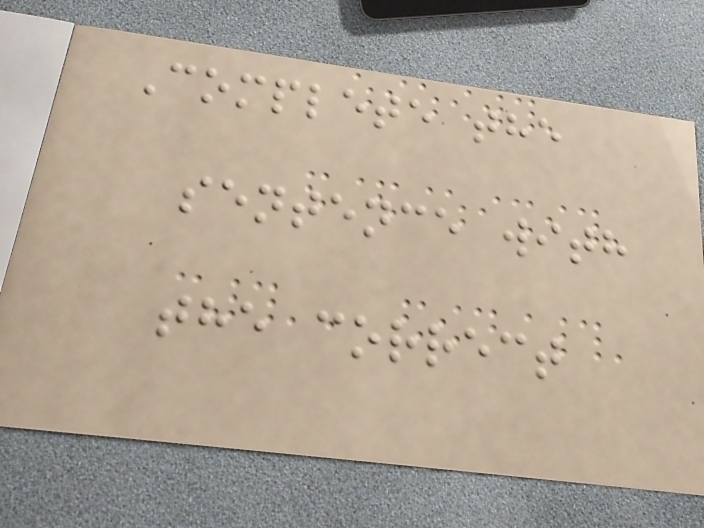Complete the
sentence with
the correct
